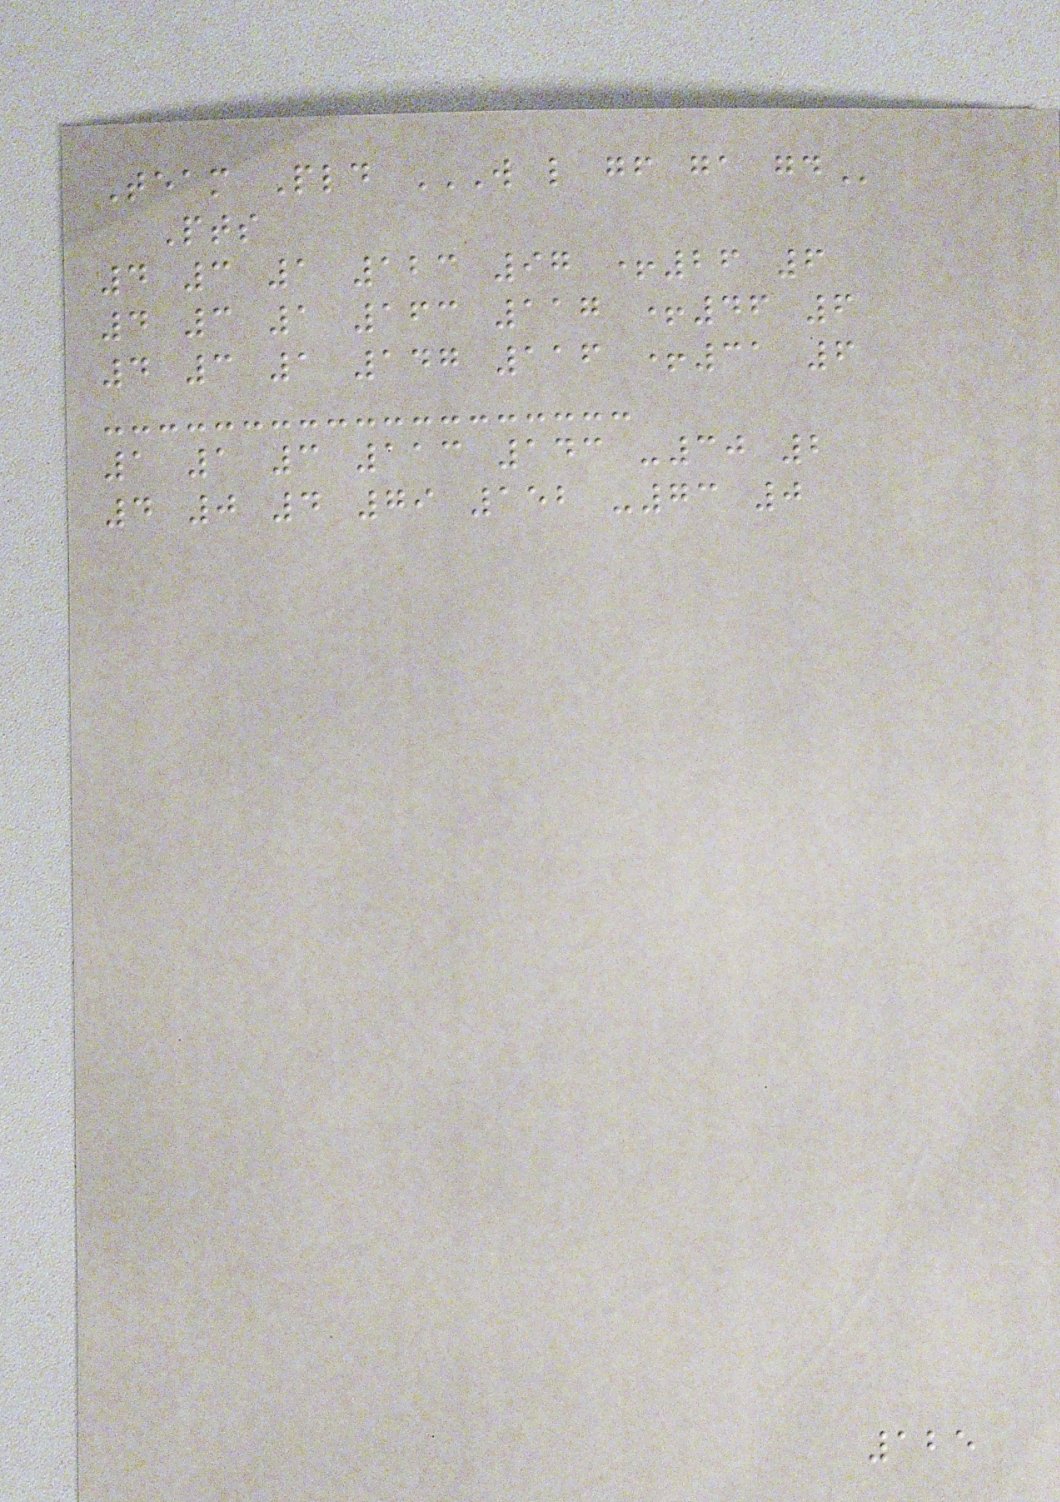Team Pld W L GF GA GD
Pts
4 3 1 123 97 +26 6
4 3 1 163 117 +46 6
4 3 1 147 116 +31 6
1 1 3 113 143 -30 2
4 0 4 79 152 -73 0
125
